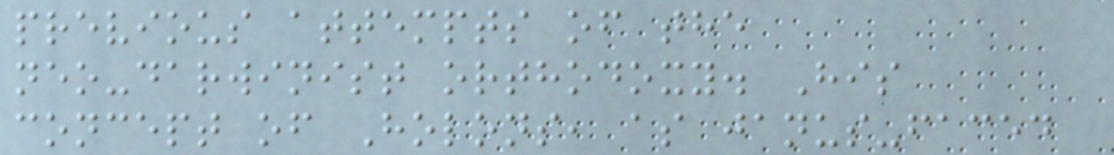previous attempts of the
neo-darwinist orthodoxy. His
concept of Holons, as janus-faced
